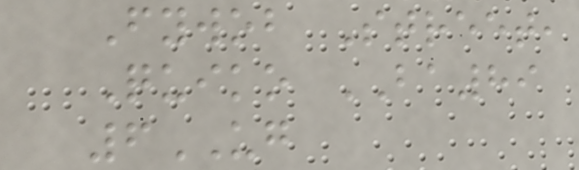Fywob Street,
Quiko BA89
6UG
